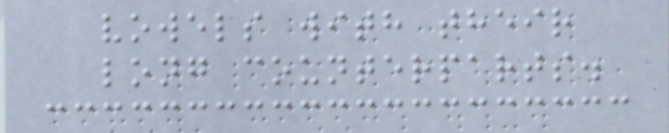vowels with their
long counterparts.
